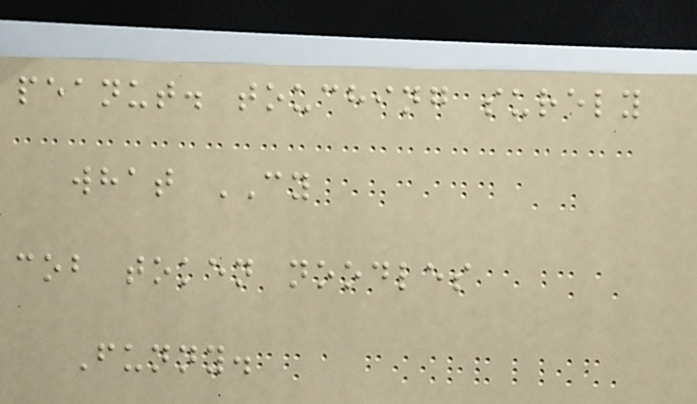peanut. touching surely
what CY
cob token noodles
Funny.
